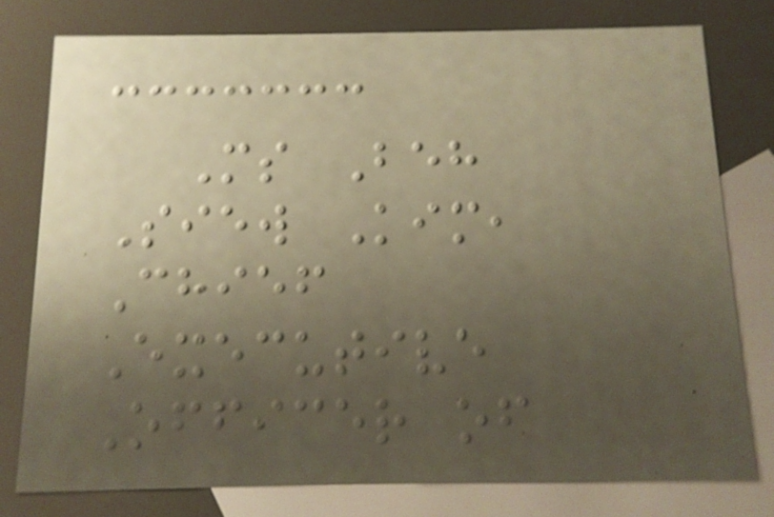Ms Beh
Siew Kim,
Chief
Executive
Officer of
